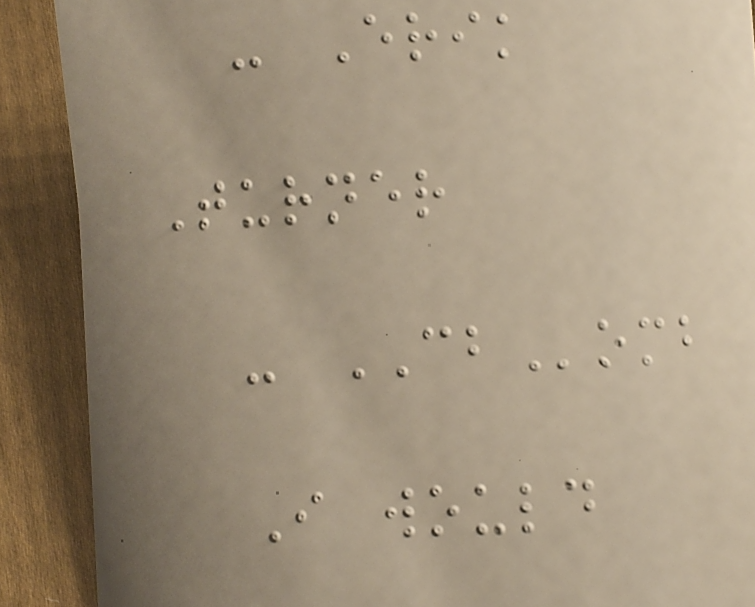- Erik
Turner
- CBomb
I would
